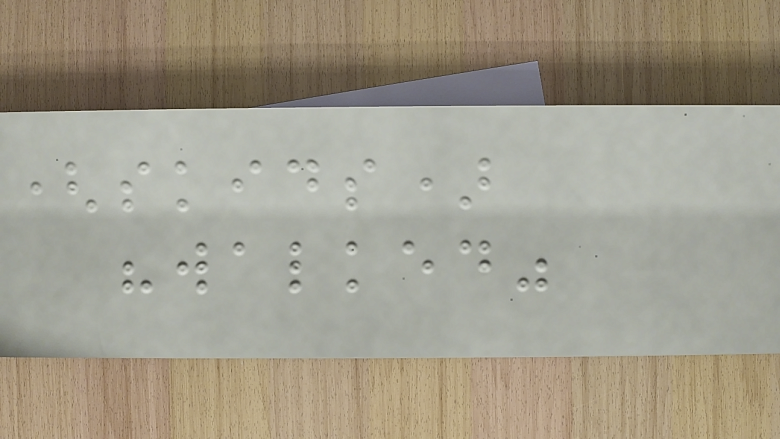(skids)
"walked"
